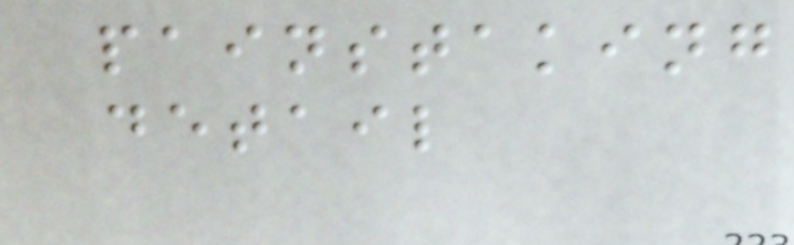painstaking
detail
